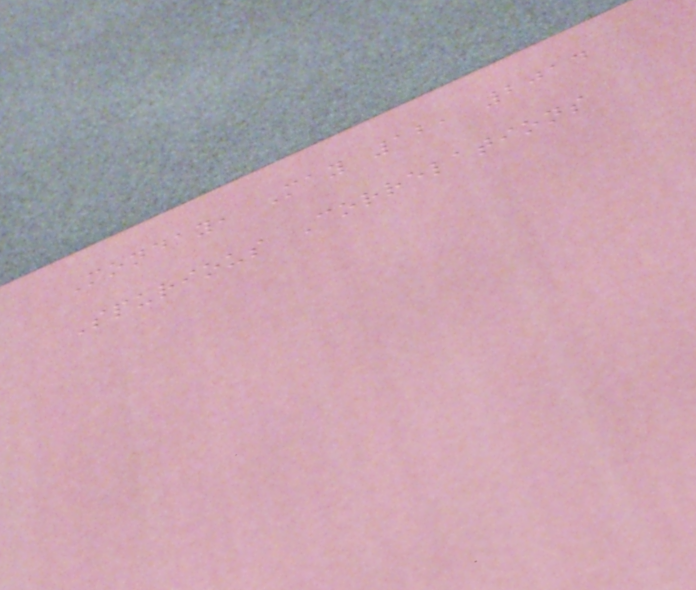Monday, May 12, 2014
Spurious Correlations
